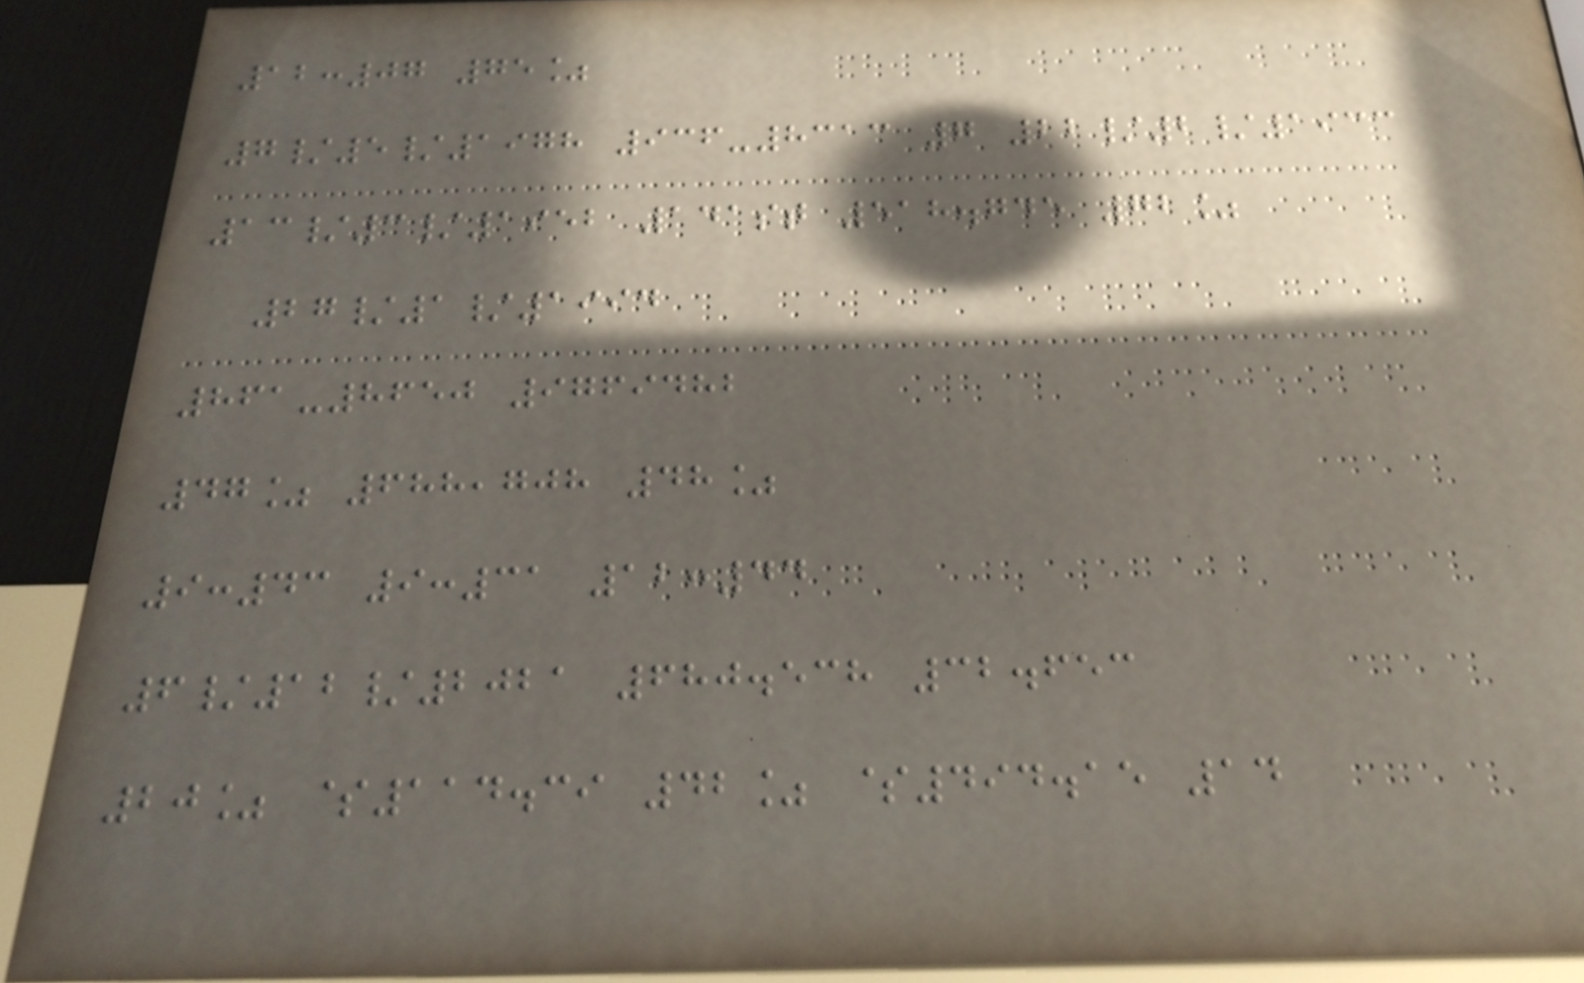12:07 75%
7/5/1978 936-8313 7 22/2/1933
13/3/1952 141st 518.745 72%
27/1/1994
861-8650 9769482
47% 688,708 48%
9:43 9:31 12:44
6/12/2021 680.538 32.653
20% $114.39 42% $494.15 14
